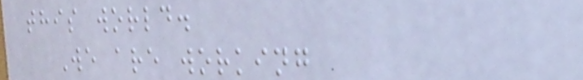this world.
We are working
